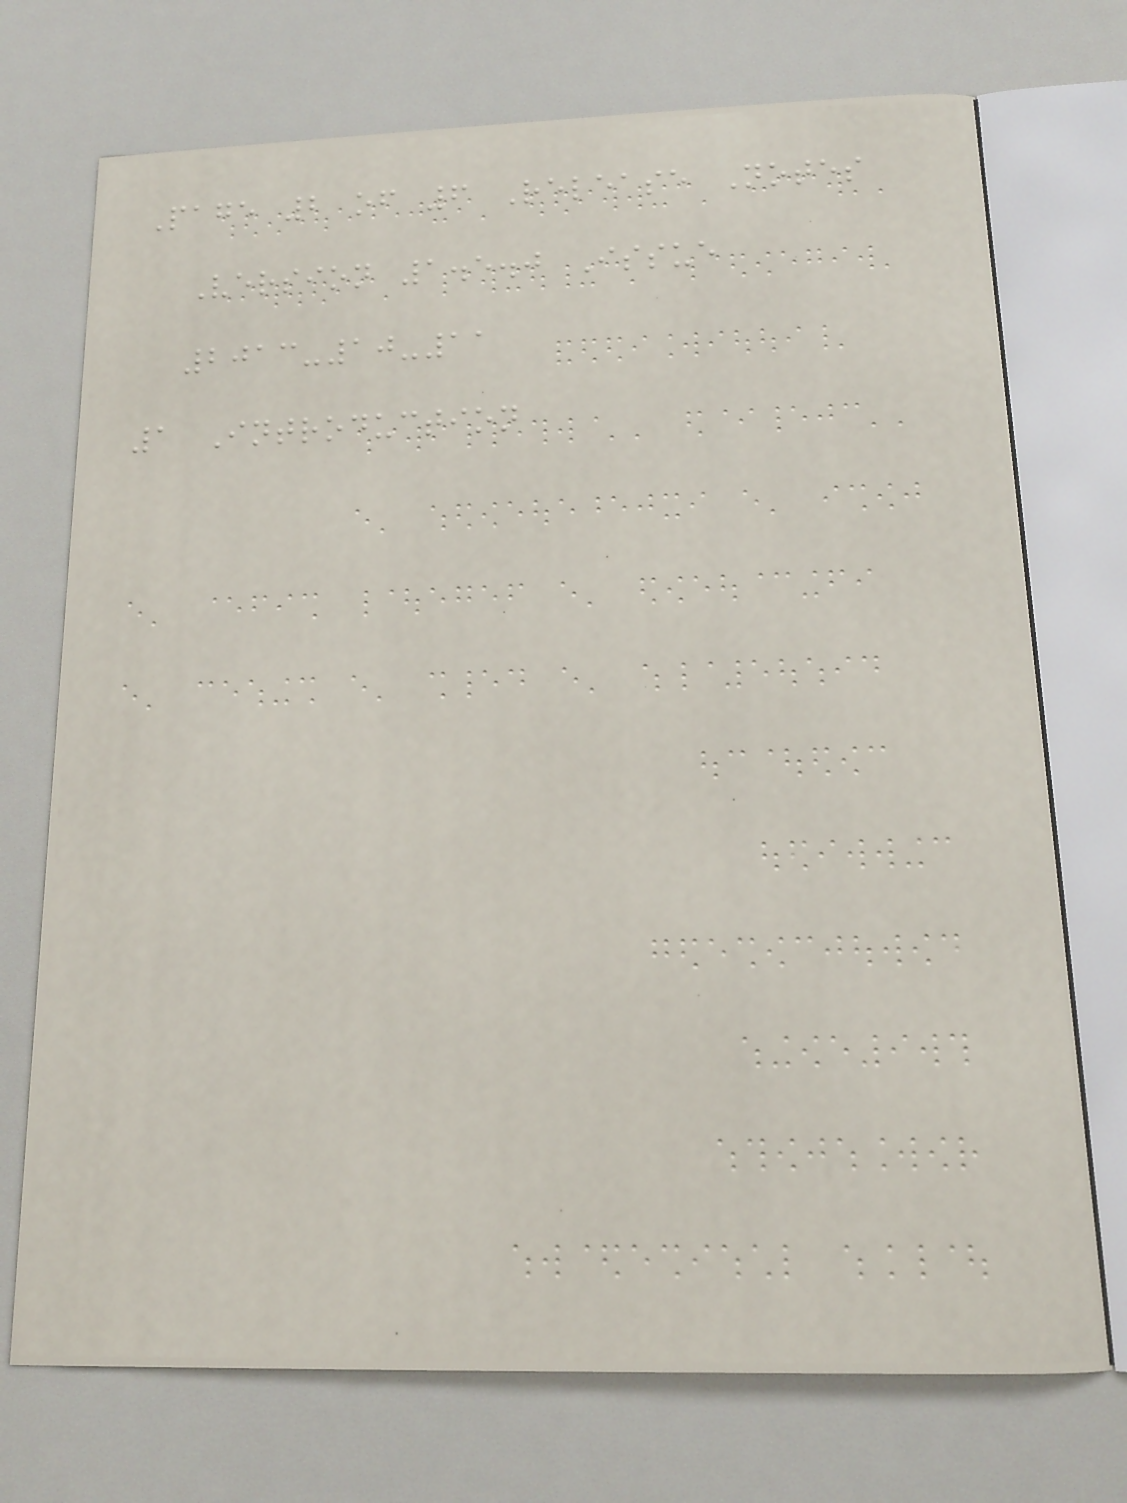Page 2 of 6 Release Notes
Version 1.5.0 Issue
2013-10-11
1 Introduction
